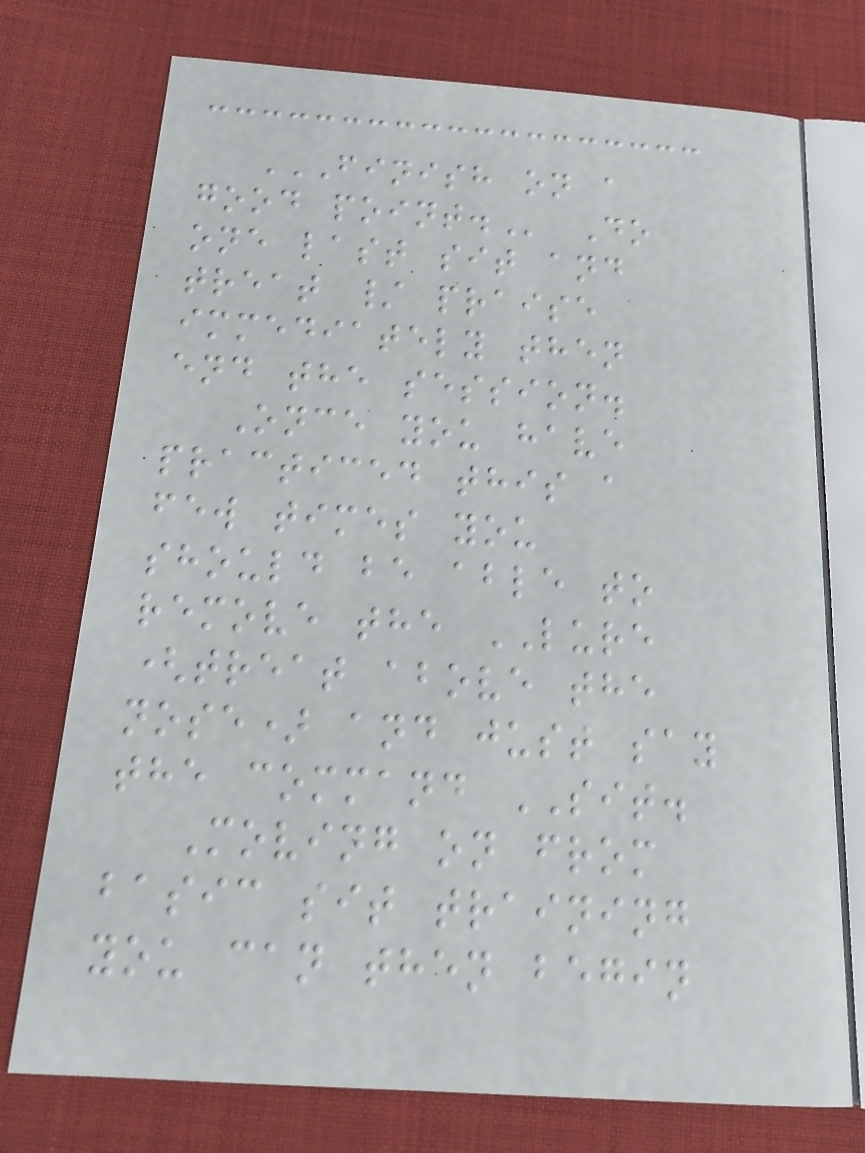FINISH ON A
GOOD POINT. Do
one last sit and
treat / praise
immediately then
end the session.
Once you have
practiced this a
few times you
should be able to
remove the LURE
(treat above the
nose) and just say
the command SIT.
Moving on from
basic sit training
you can then begin
